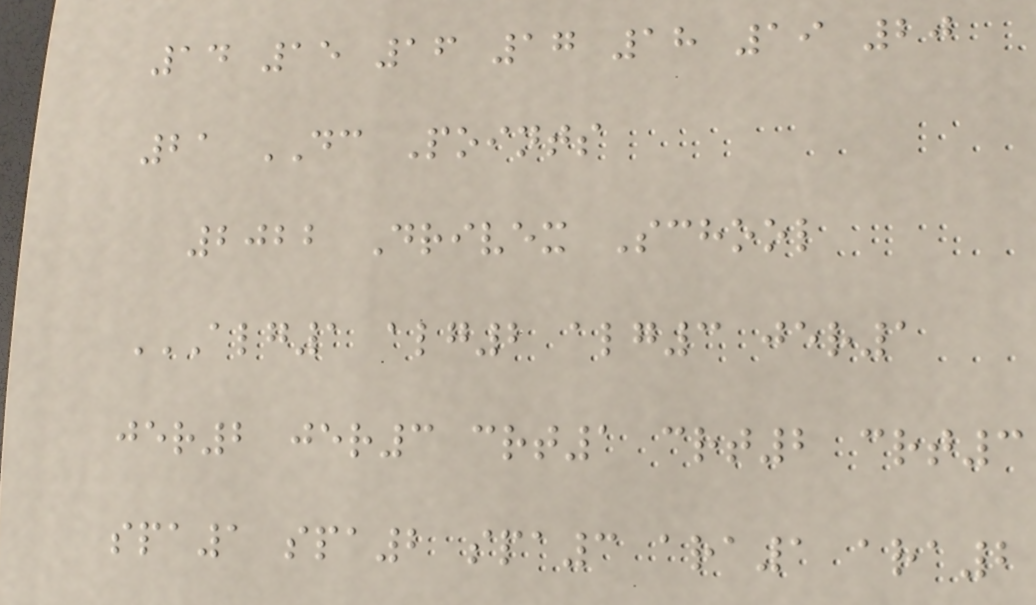14 15 16 17 18 19 20
21 DC Points
2022 Drivex School
ALG1 ALG2 ALG3 JER1
JER2 JER3 CRT1 CRT2 CRT3
SPA1 SPA2 SPA3 ARA1 ARA2
